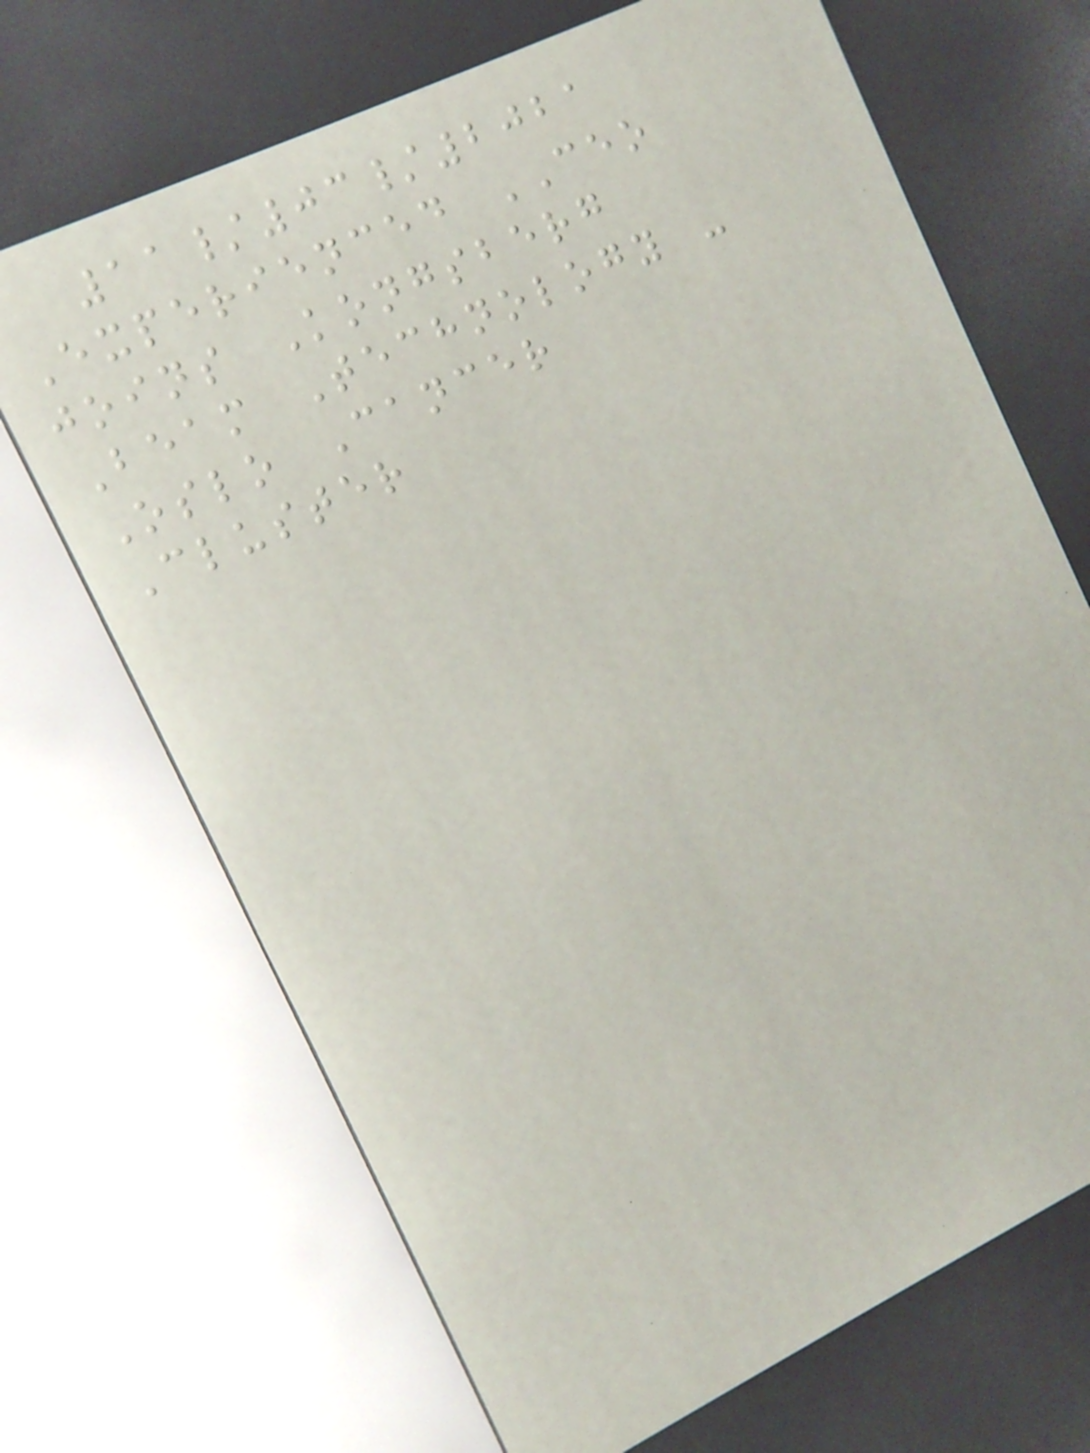11/03/2021
Experienced CEO
joins Kongsberg
Beam Technology -
Oslo Cancer
Cluster
